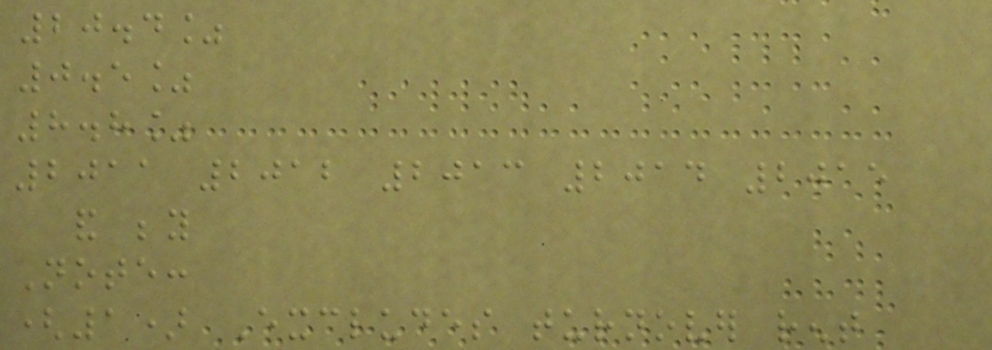20.4%
0.5%
8.8%
2011 2012 2013 2014 2015
and beyond
Note:
(1) Excludes turnover rent
